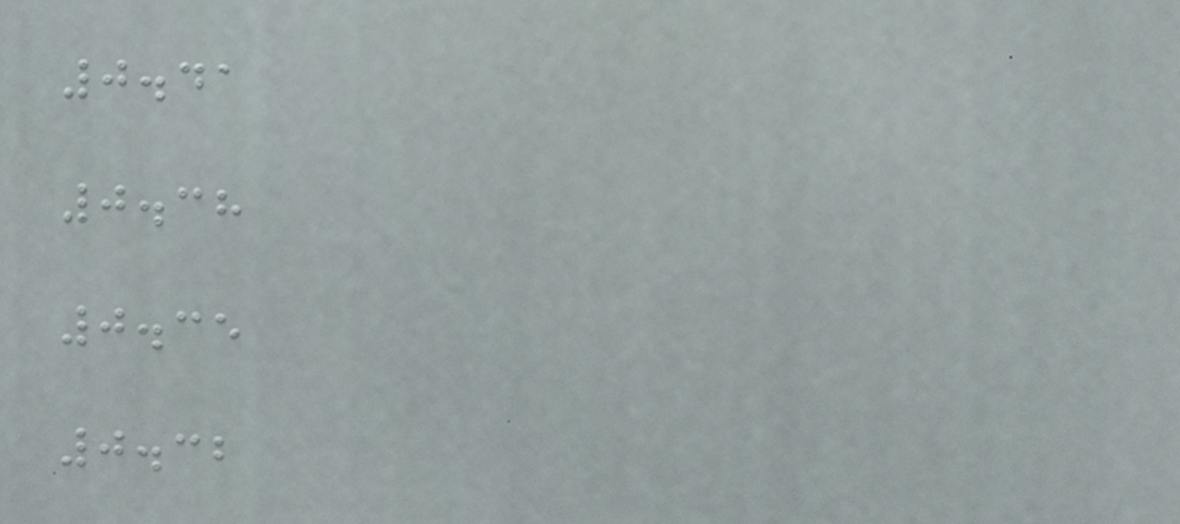0.41
0.38
0.35
0.32
